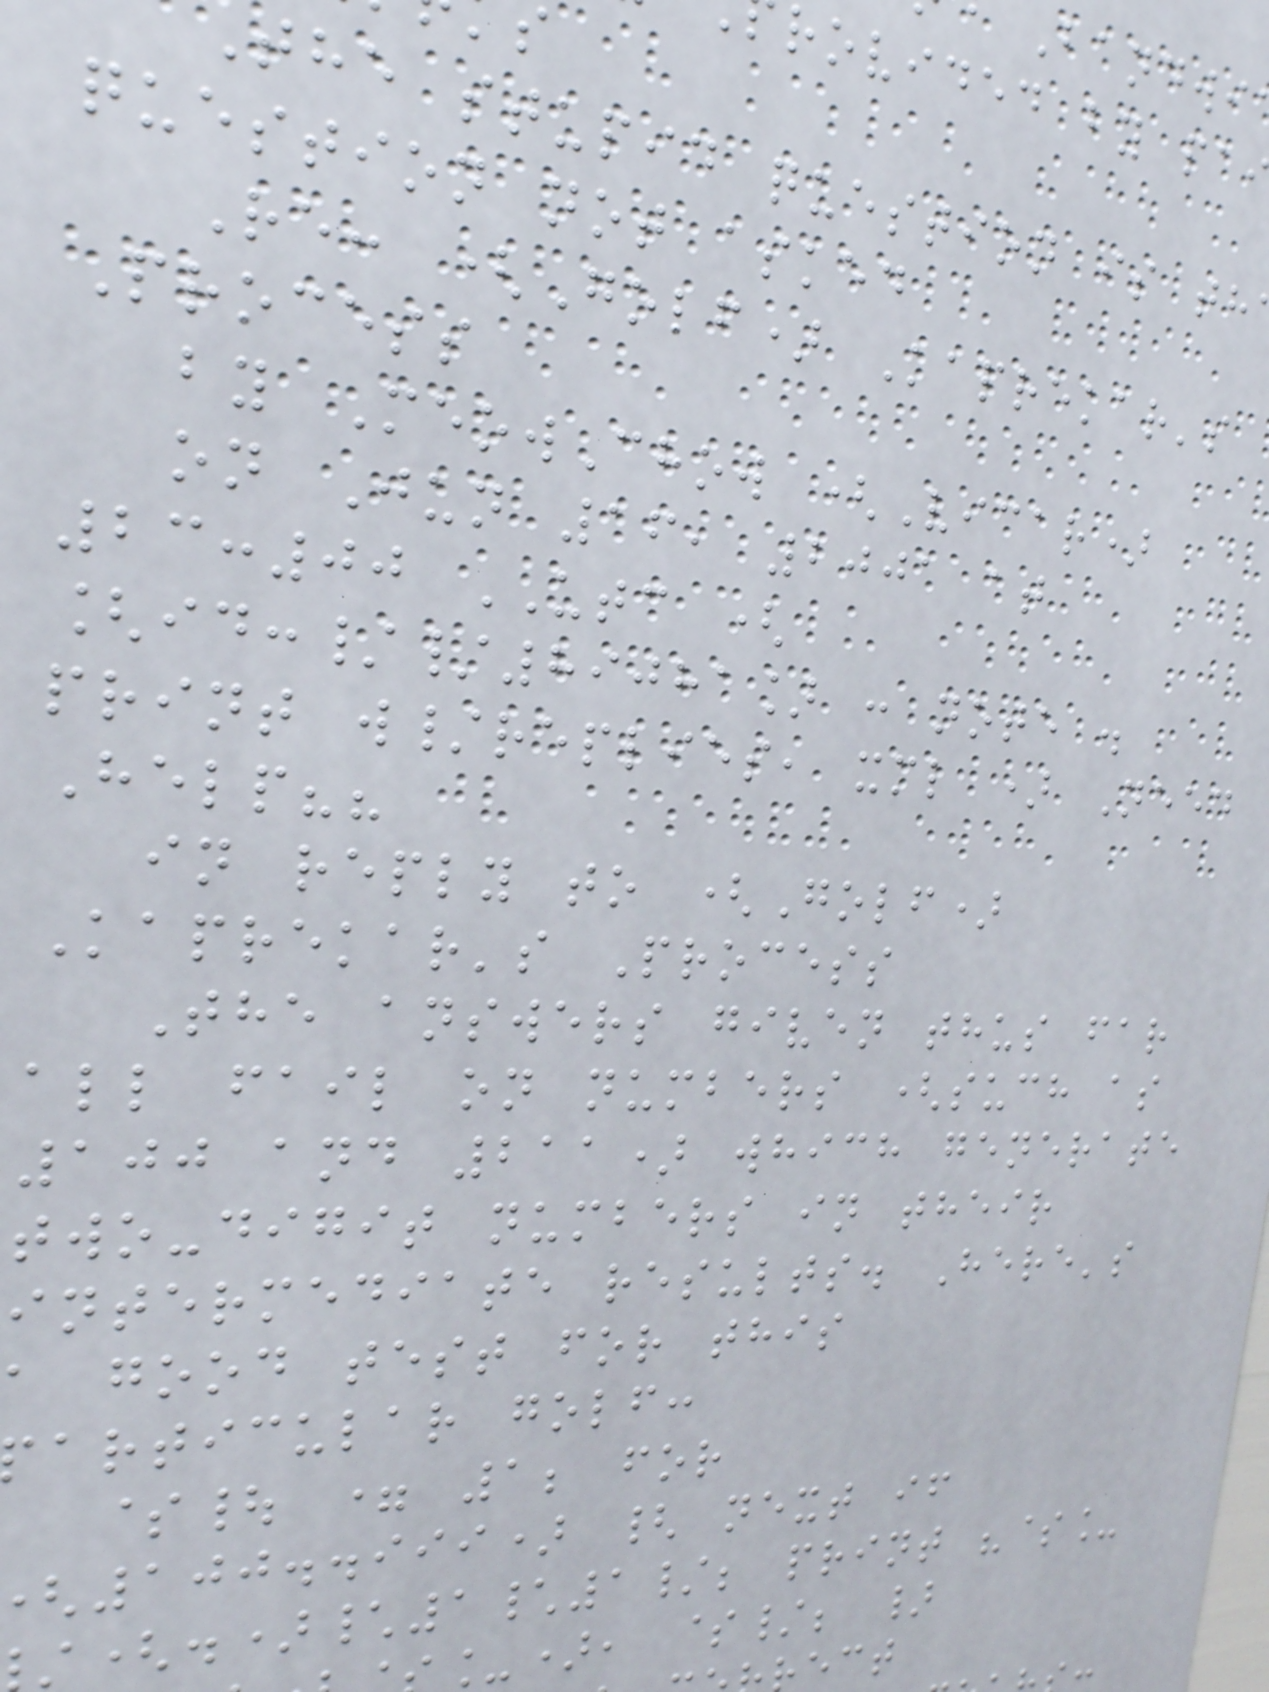Bandwi
rovided by pa
the stupid question is th
question not asked
Re: (Golf) Kaprekar's
Process
by MeowChow (Vicar)
on Jun 16, 2001 at
23:00 UTC (
[id://89081] : note .
print w/replies, xml ) Need
Help??
in reply to (Golf)
Kaprekar's Process
The answers given thus far
all fail on numbers (such as
100 and 211) which generate
two-digit numbers in their
intermediate results. Here's
a good test for this
articular golf:
$| = 1; for
100..999) { next if
_), $/; }
